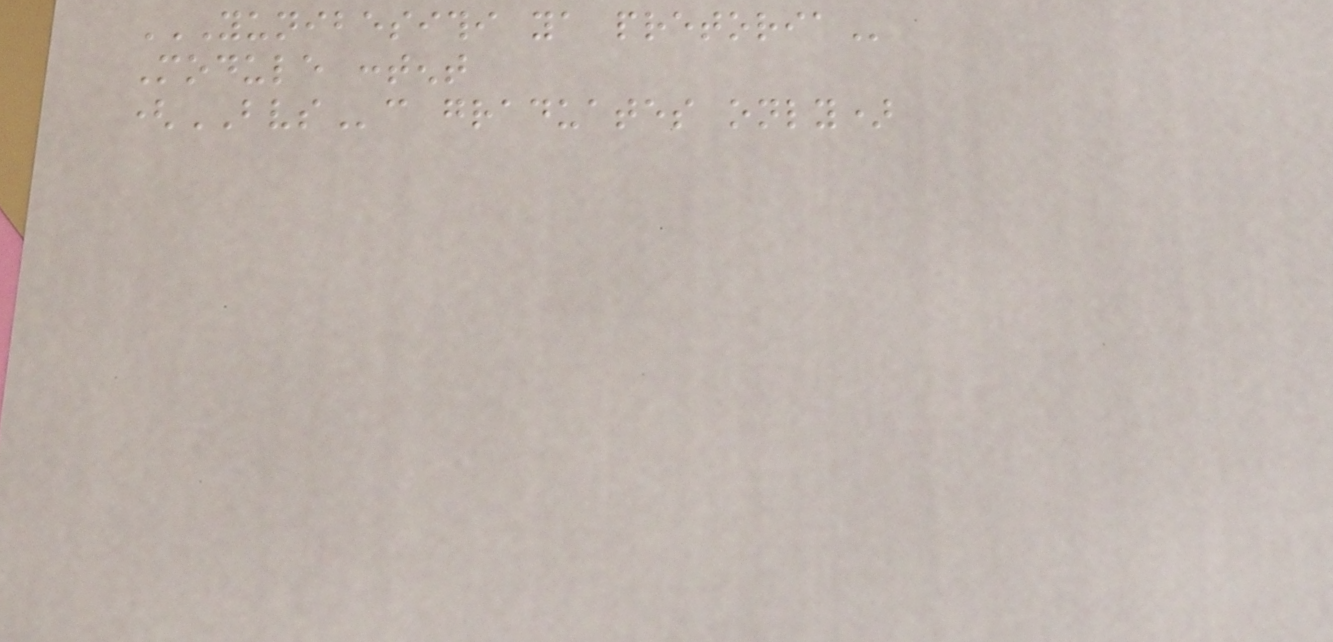YUNIBESITHI YA PRETORIA
Module content
(BVSc graduates only)
